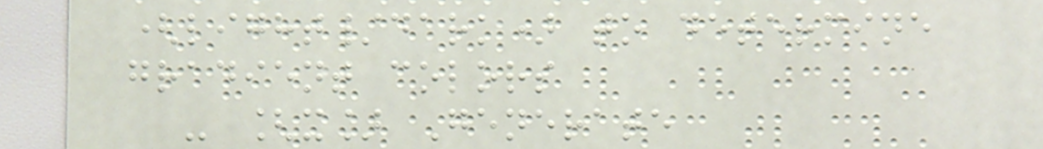(light/dark) to determine
gradient colors
- [x] Generate
